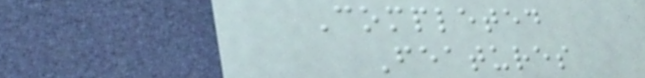Completed
Features
